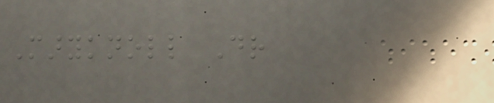Maryknoll Dr
